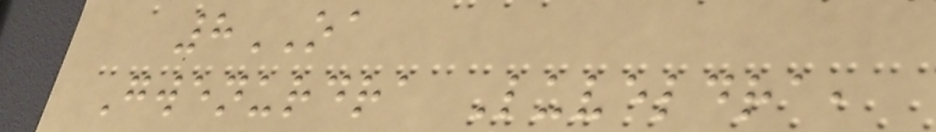8OA
Gwenurdra Luveldra,
